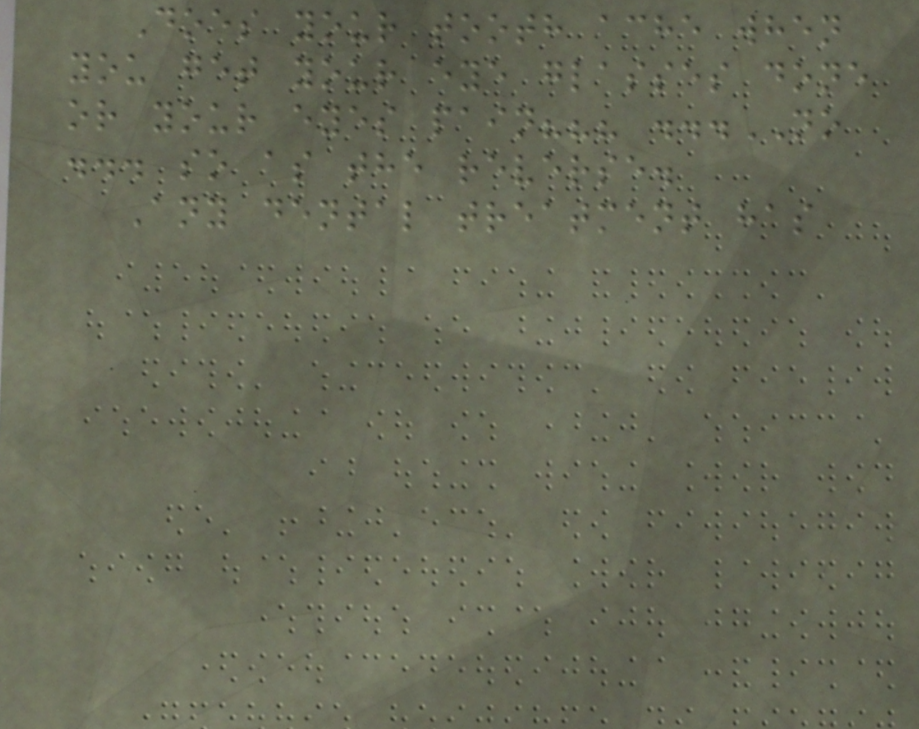Does your tooth ache when
you get your eye glasses done
or your eyes pain??? ...NO
... so as the reverse.
Any dental treatment has
